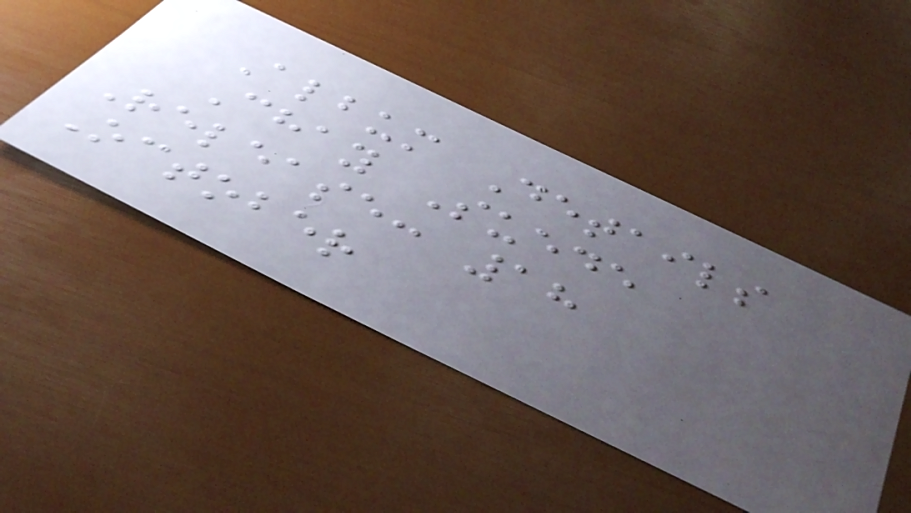Album Details
Chay Suede
Release: 18
October
